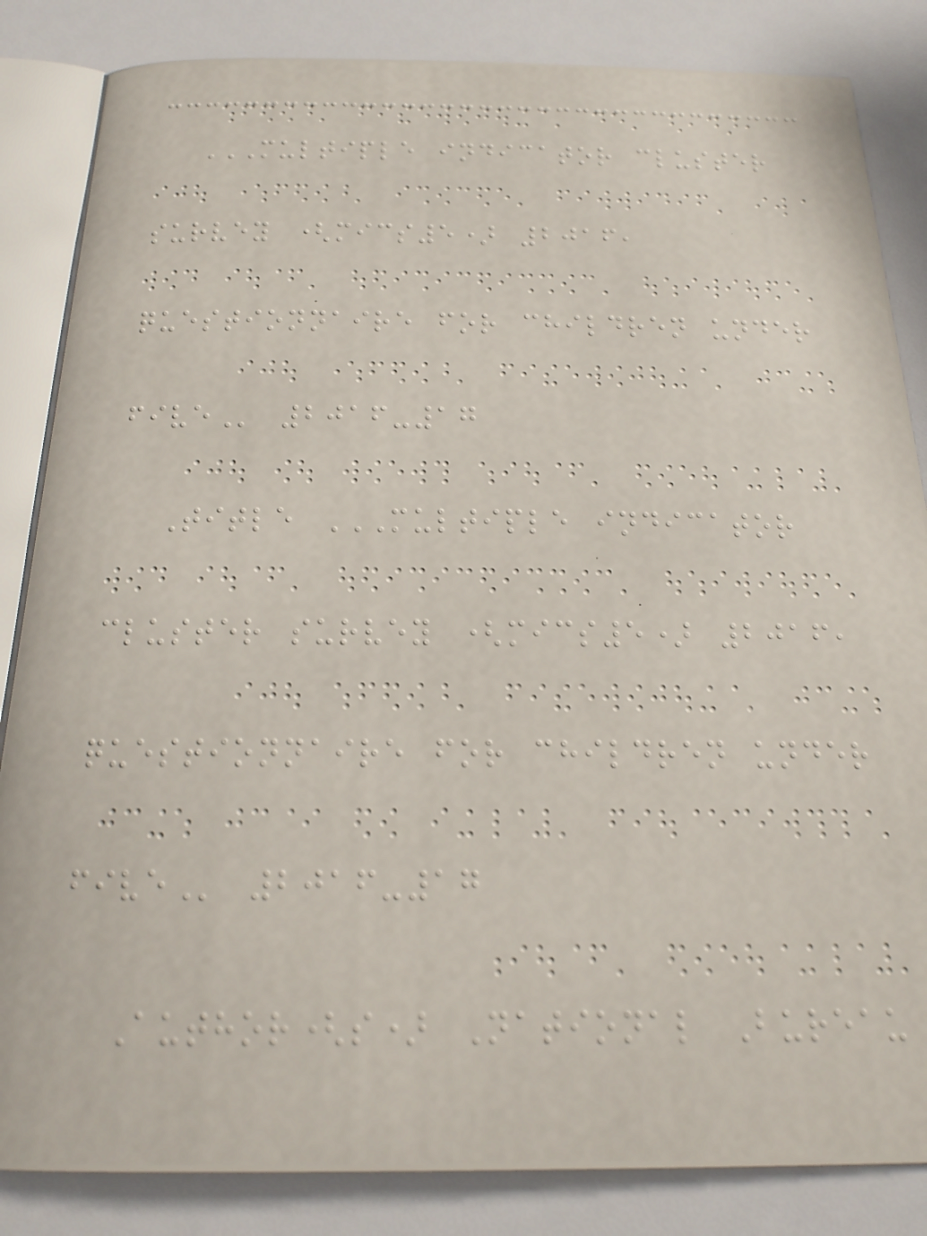MULTIPLE INDICATOR CLUSTER
SURVEY (MICS5) 2016,
QUESTIONNAIRE FOR CHILDREN UNDER
FIVE 2016-17
Title MULTIPLE INDICATOR
CLUSTER SURVEY (MICS5) 2016,
QUESTIONNAIRE FOR CHILDREN UNDER
FIVE 2016-17
Author(s) National Bureau
